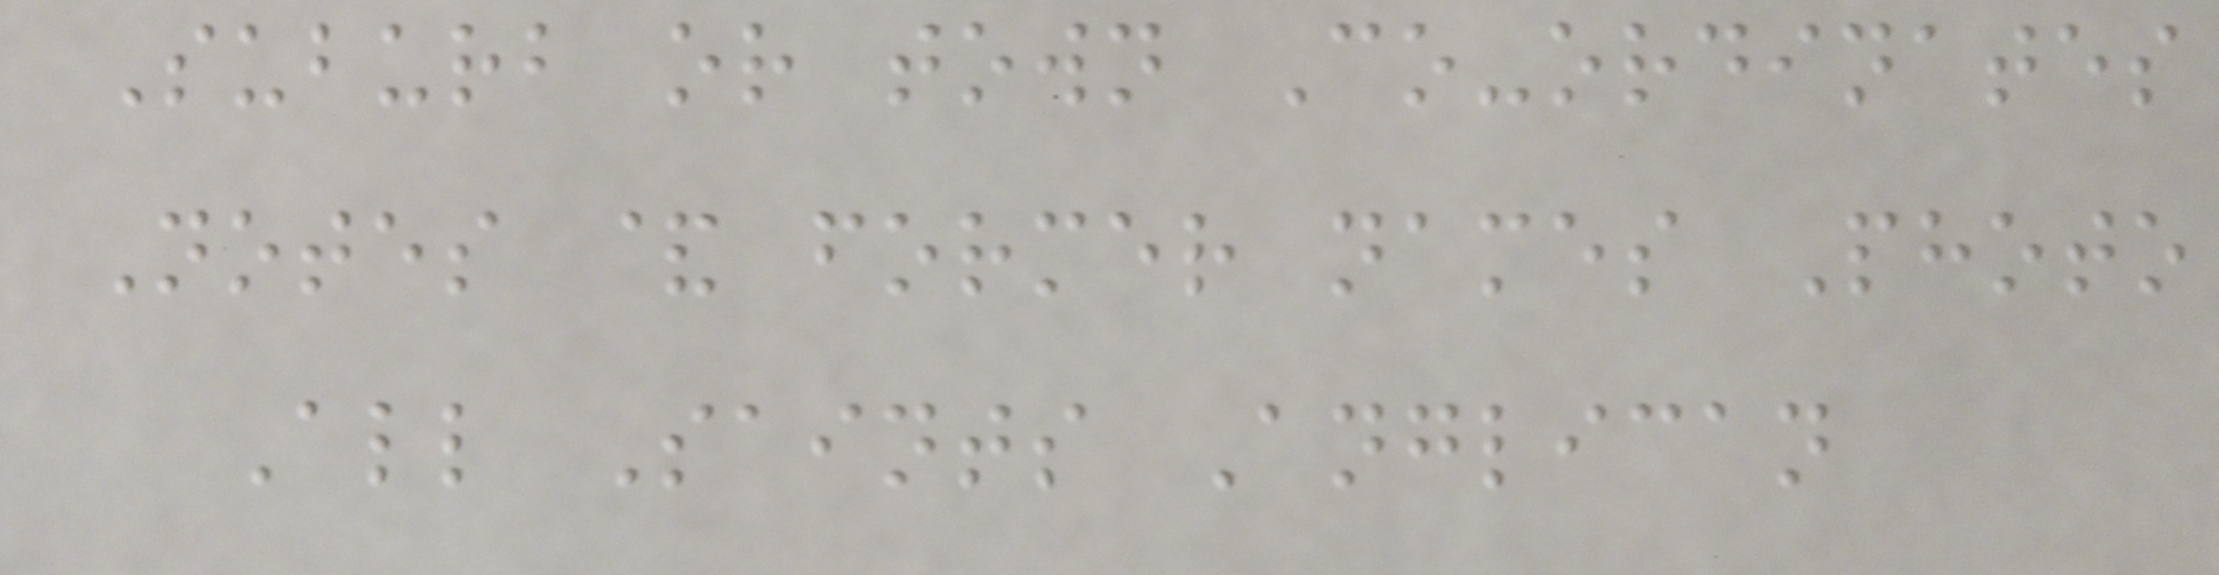Suburb or town Co-ordinates
Notes & former names Photo
All Saints Anglican
